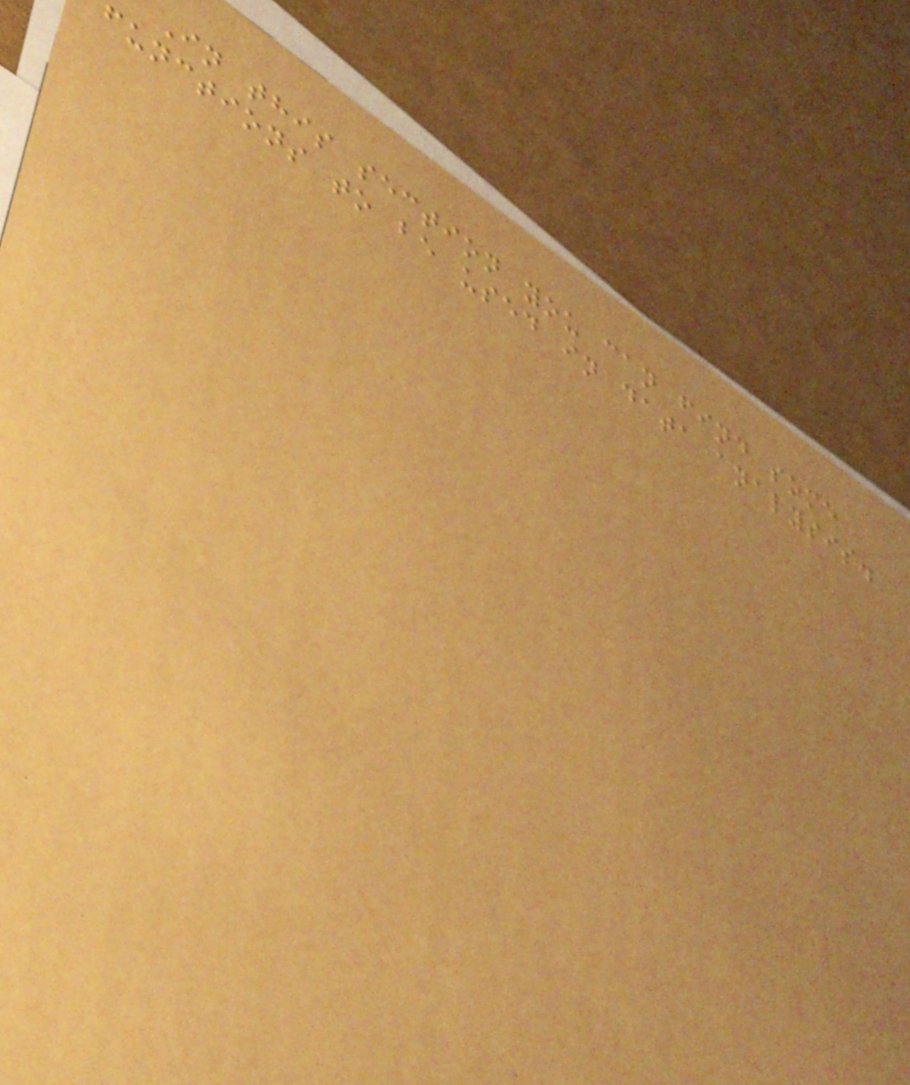In this section you can find some
functions to be used in data analysis.
